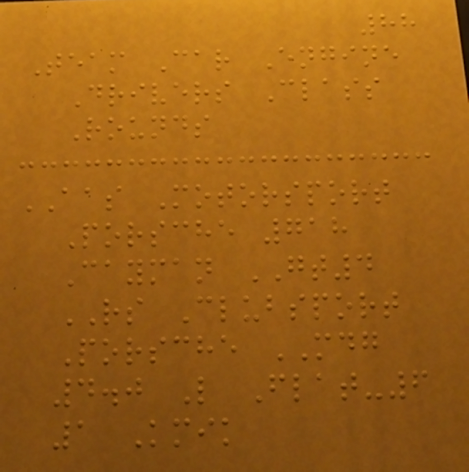88
Team Car Engine
Drivers Class
Rounds
AAS Motorsport
Porsche 718
Cayman GT4
RS Clubsport
Porsche MDG
4.0 L Flat-6
1 Kmik
